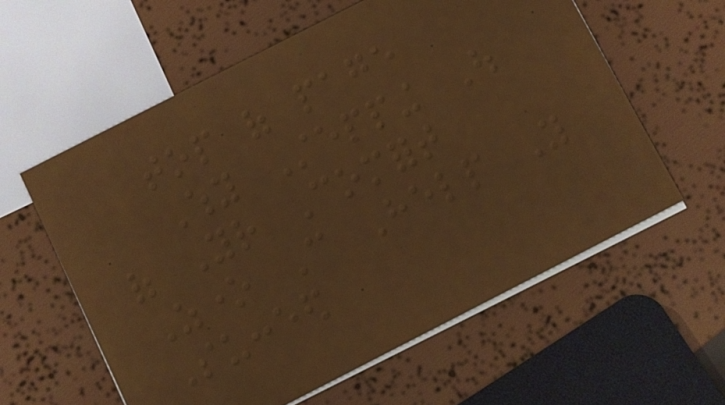top of page
Why Stepping Out
of Your Comfort
Zone Can Help You
Succeed
